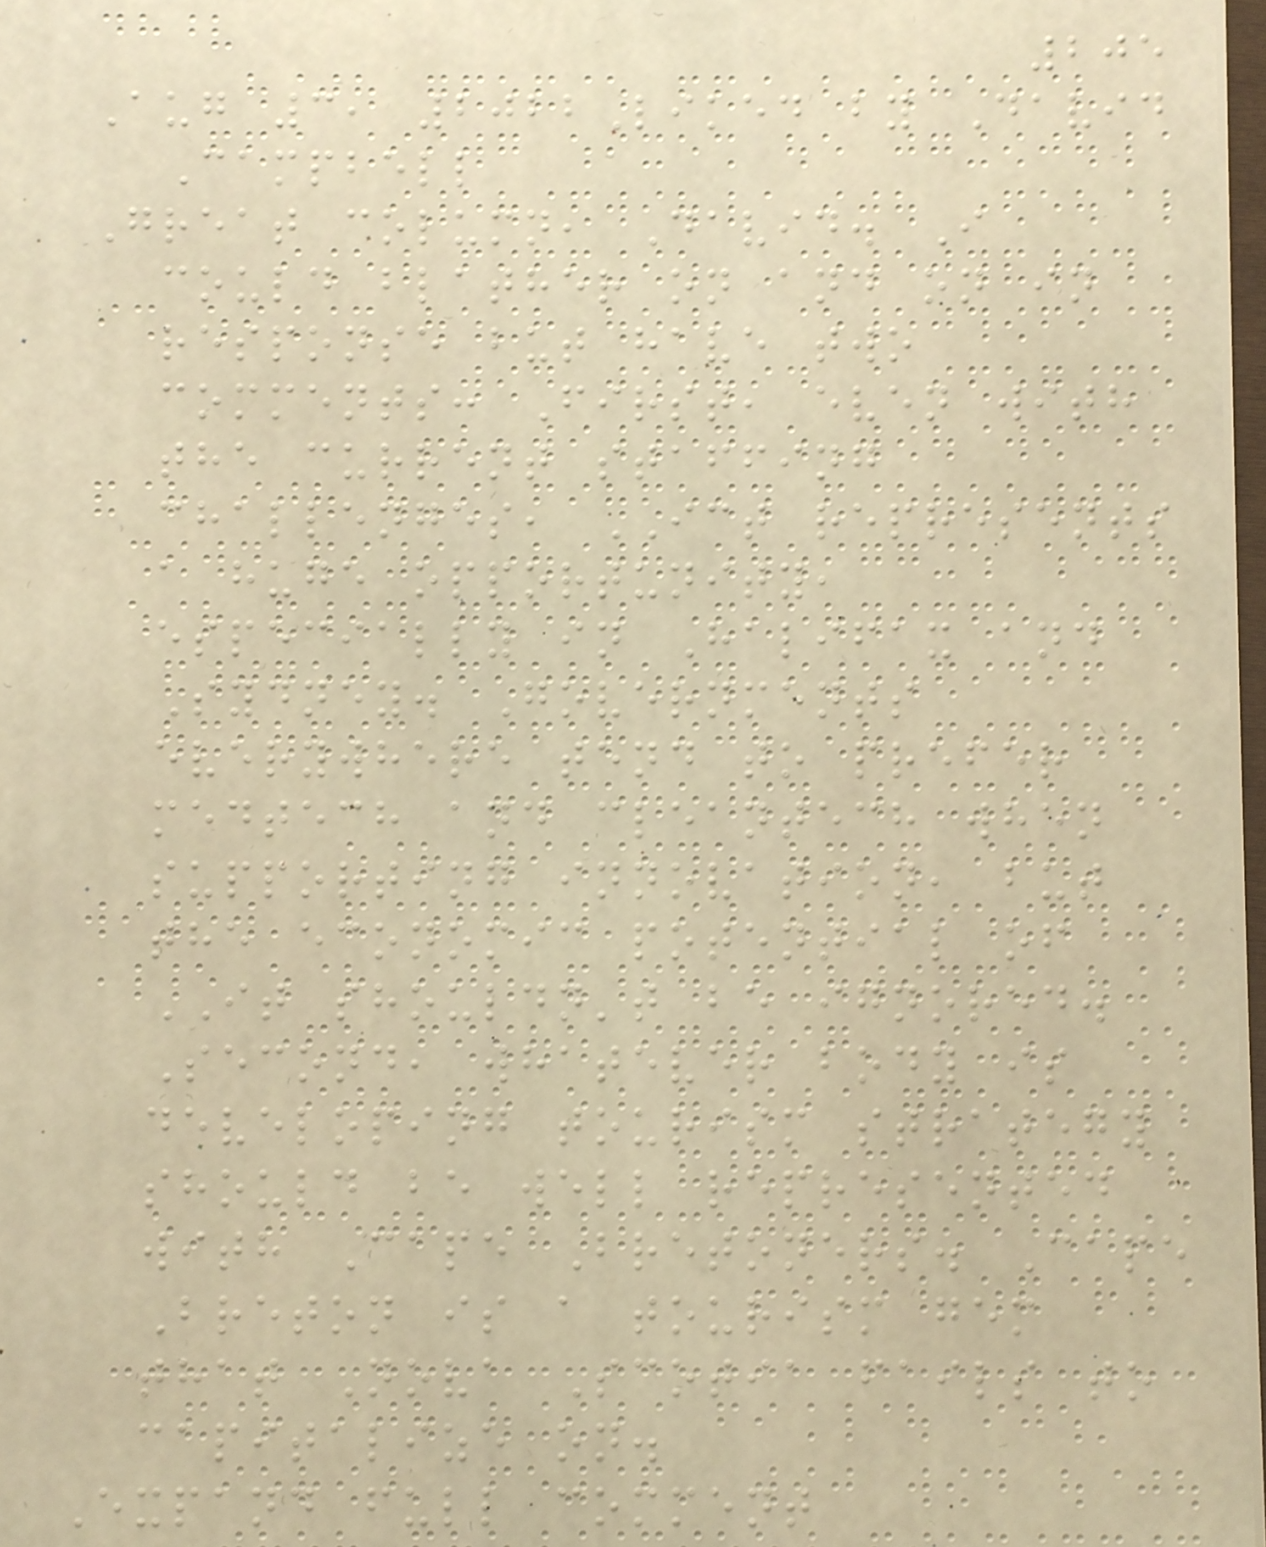205
Aug 3, 2022Liked by David
Campbell
Great column, David. I
could blather on and on in
response but have two
comments: First, even with
the current staffing
challenges, ICT represents
a huge opportunity,
especially in Halifax and
Sydney. Governments
everywhere tend to prefer
medtech and cleantech when
supporting innovation, but
the economic potential of
IT shouldn't be ignored.
Second, whatever body is
developing tourism strategy
should be well represented
with Cape Bretoners. Cape
Breton is a tourism gem
that Nova Scotia fails to
capitalize on.
Expand full comment
